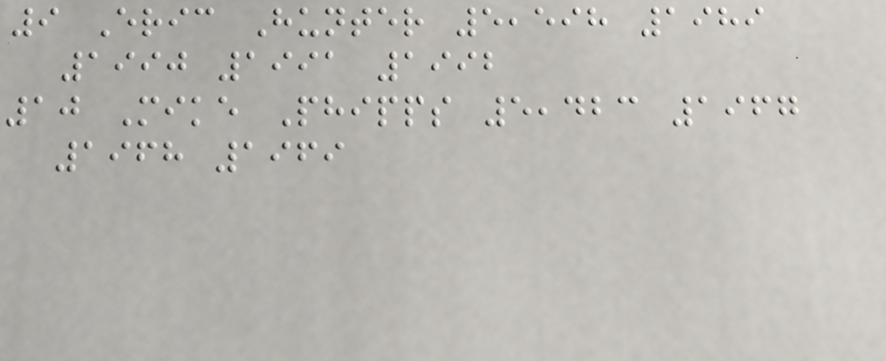9 Eric Hunter 5,598 1989
1990 1991 1992
10 Mike Phipps 5,423 1967
1968 1969
